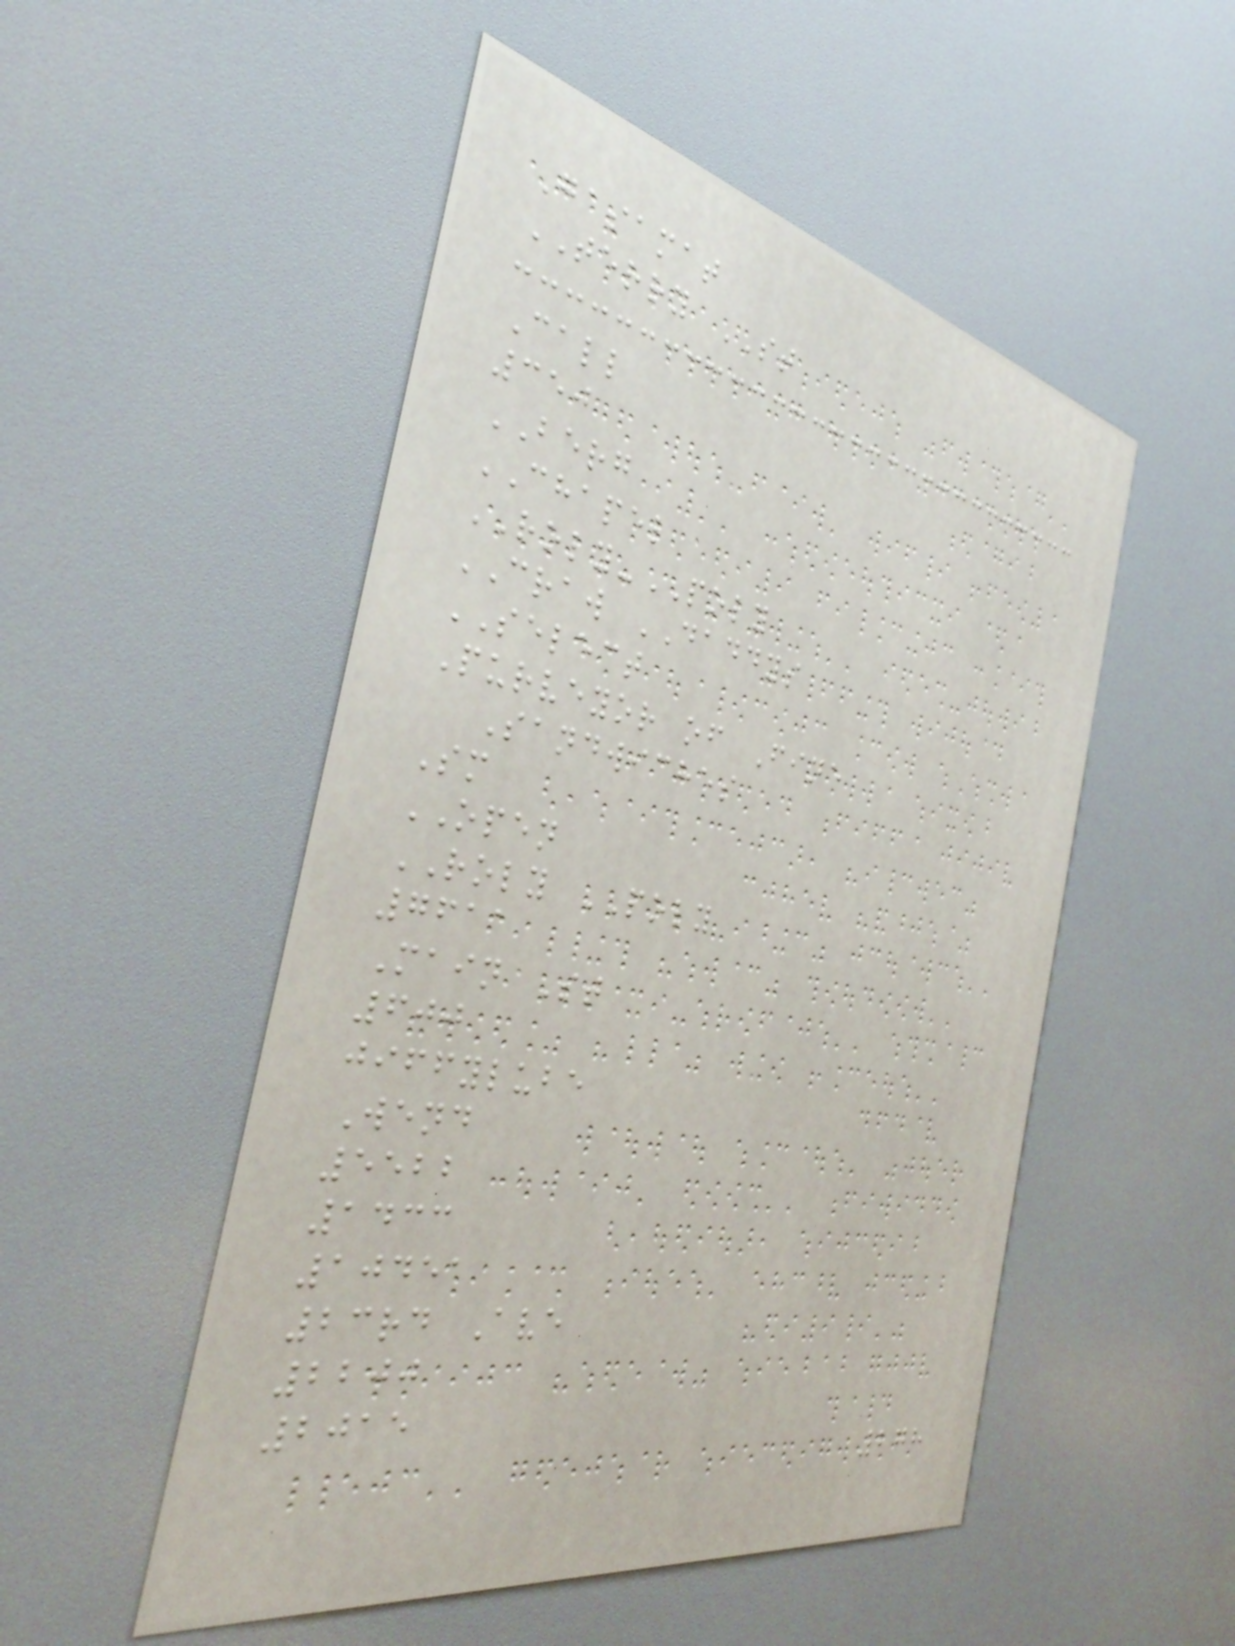Gasamat
TERRY ST
Call
350
BERG
CHAPEL
ROLY-POLY
CRAW DADDYS
SELECT
Purveyor of Fine
Sandwiches
Sm
OPEN
ROLY POLY
7611
Main St
600
jiffylube
Wend
5522
1433
10451
23rd Ave
2200
2015
278
